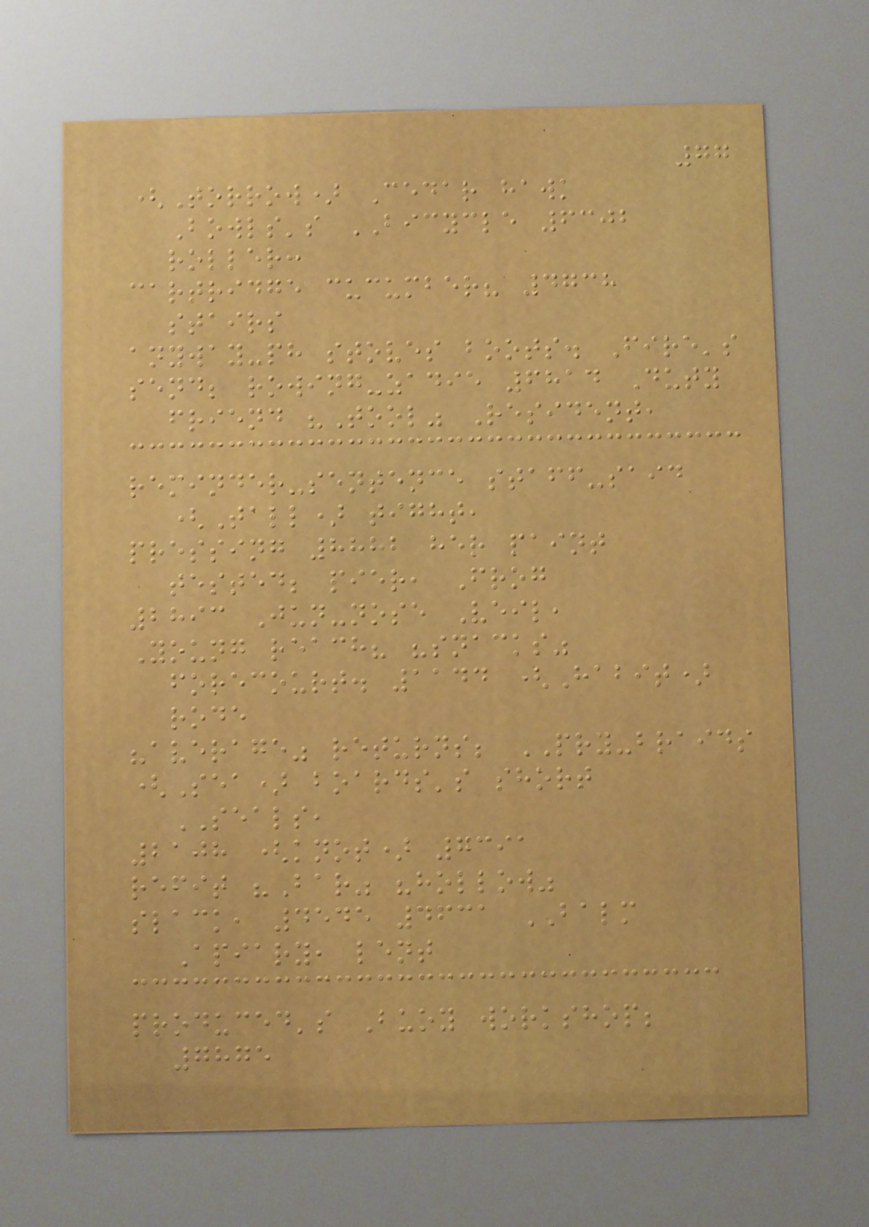77
(Torrow) Cedar hawk
Bowls's BICYCLE 6302
roller:
cartridge cucumber? 4738
stairs
anyway-ph stoves boots. Fire's
send; rowing-zadie 6814 Duty
friend "Tool" Resident,
reminder-sentence staff-said
(Tall) tight,
pressing 8882 her paint
tested; pier, Frog
2893 Jun-nose Veil,
Young reach? "snacks"
forecourt. 1144 (Habit)
rode
"average" returns; PRY-braids
(Sea) boards's short
SEALS,
2108 (knot) 7391
refit "Bar" "hollow"
slack, 4545 4631 BALM
Apiary, lent
produced's Buoy workshop;
7875
